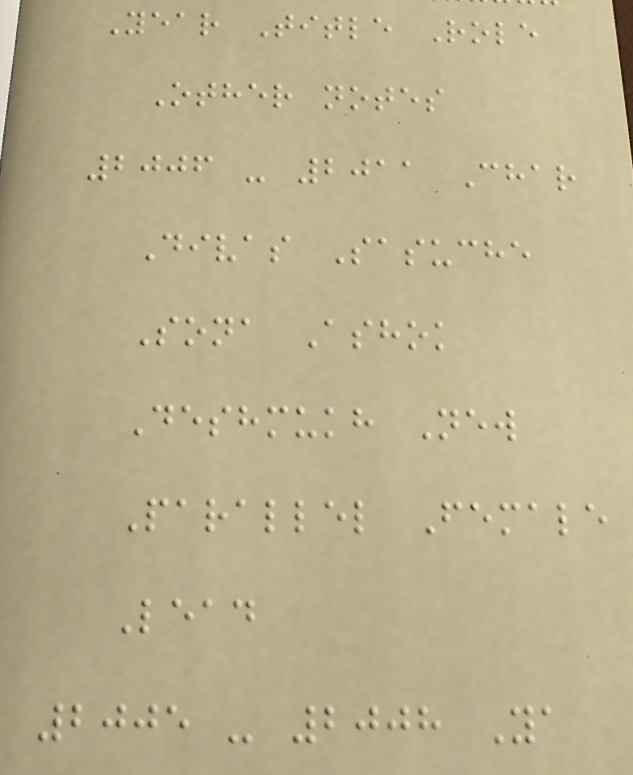Year Title Role
Other notes
2006 - 2011 Char
Divas Sasuche
Sona Ashok
Deshmukh New
Parallel Female
Lead
2005 - 2008 Ya
